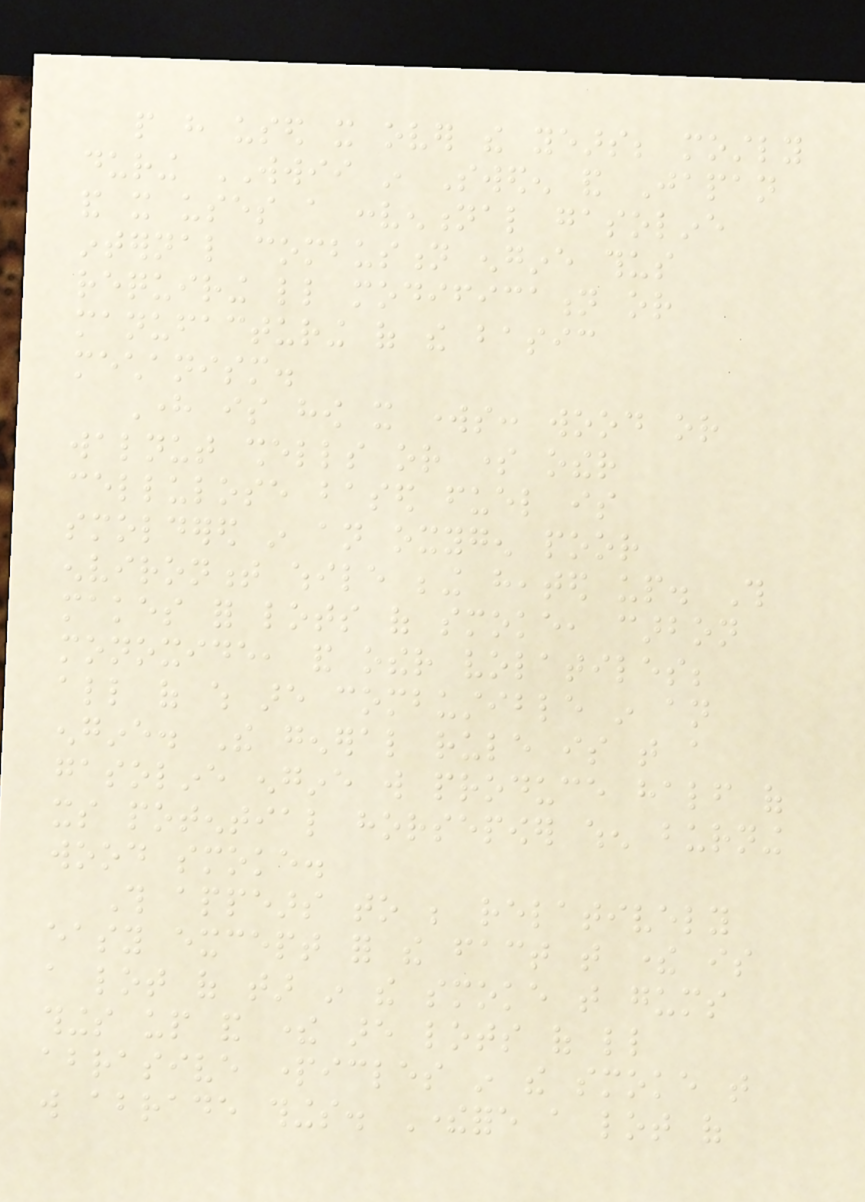people have used it over the years; mostly
during WWII in Sweden and Japan
and it uses a conventional gasoline
internal combustion engine thus
requiring little modification or
manufacturing of the basic
mechanism.
Here is how it works: wood or
walnut shells or some other
cellulose based fuel is
smoldered in an oxygen poor
environment while being heated up. This
makes for lots of smoke, carbon
monoxide, and other volatiles;
all of which are combustible in an
engine. The general rule is that a
gasoline engine will produce half of
its potential horsepower when burning
wood smoke.
This appears to be relatively
easy except for the fact that there is
a lot of tar in the smoke that gums
things up and there are lots of little
abrasive particles in the smoke that
will abrade things. Therefore a lot of
